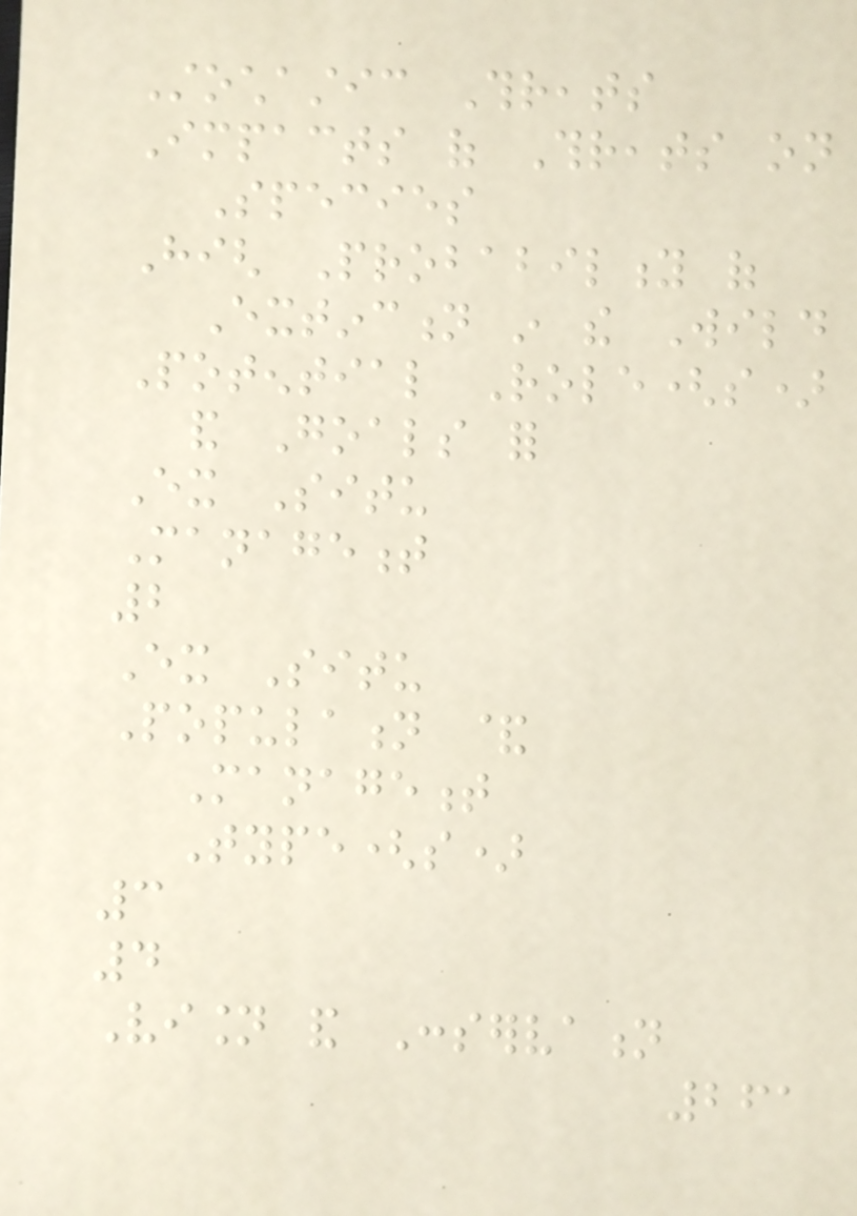Stochastic Threats
Impacts of Threats on
Species
High Probability of
Extinction in the Wild
Potential Role(s)
and Goals for
Ex Situ
Management
2
Ex Situ
Population &
Management
Type(s)
3
4
Vision and Conservation
261
